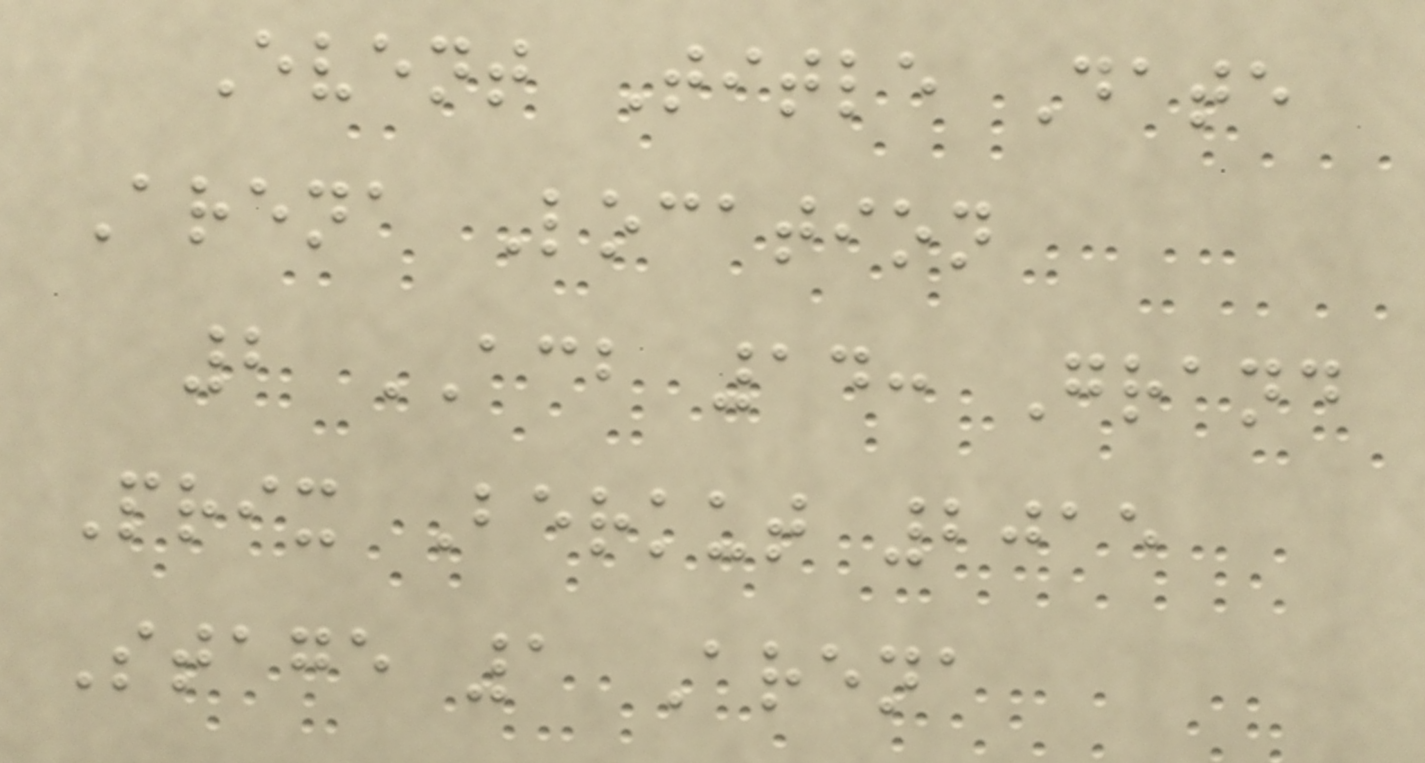Event Title Date
Arena Location
2 ACB 14: Grand
Prix Berkut 2015
Stage 1 Arena
